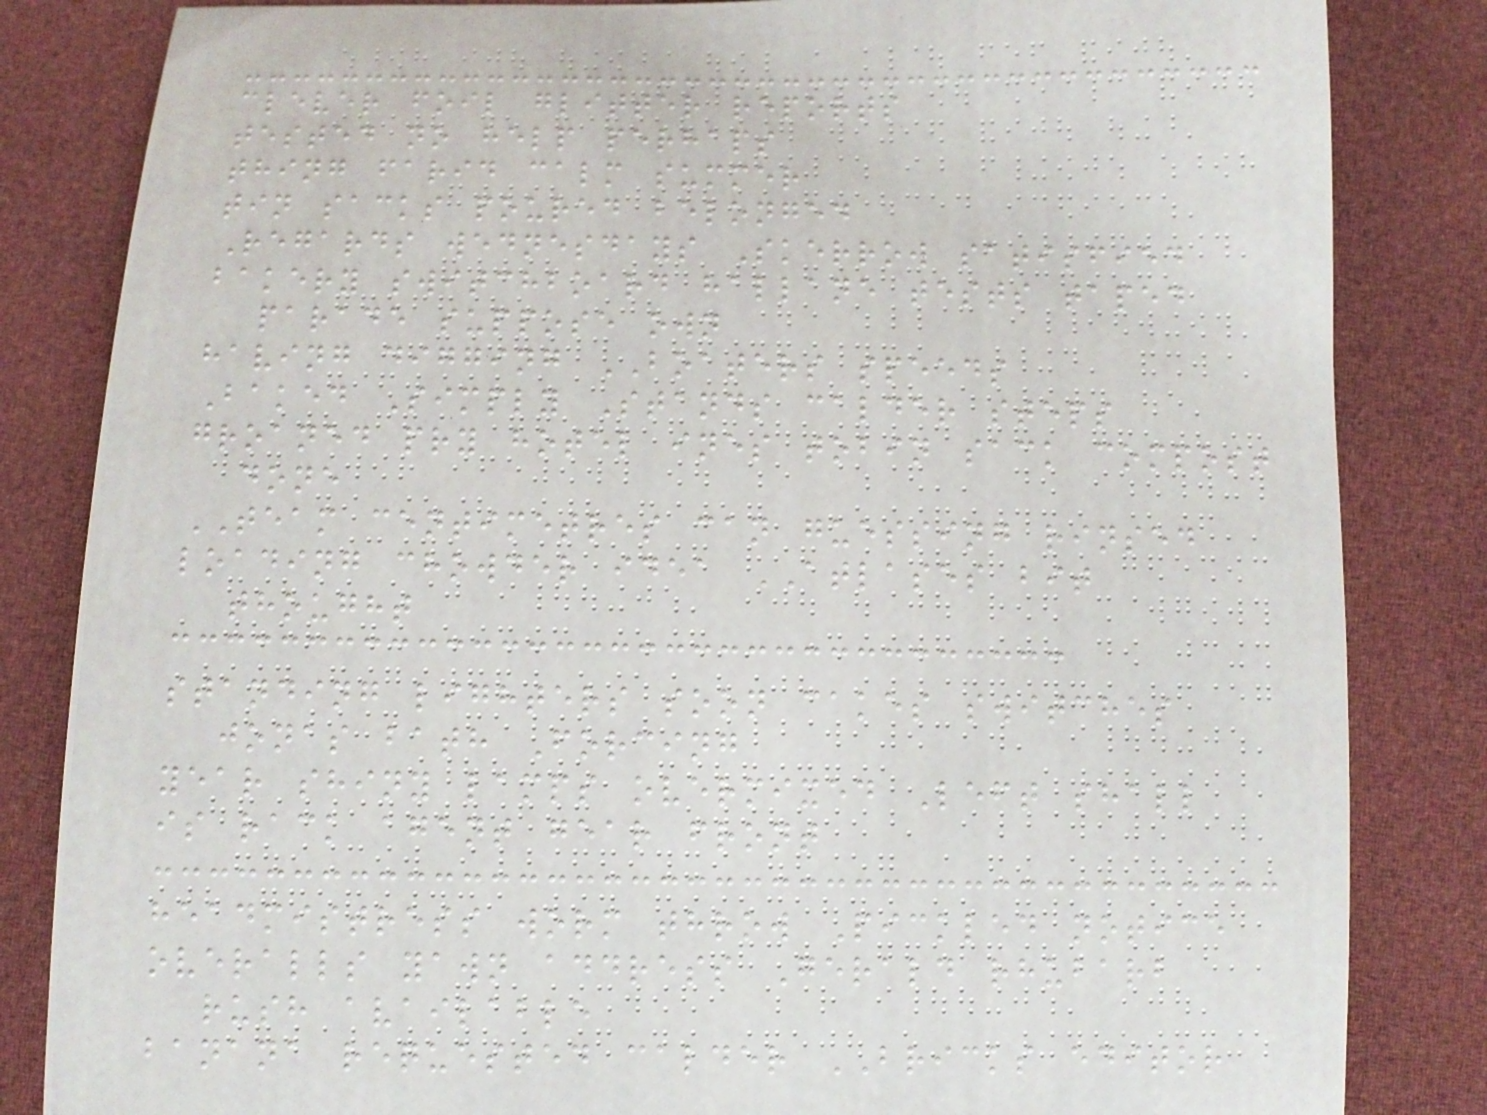clever foil glitter reports
tested no help perhaps
thing farid calm summer
tin sacks poured belonged
Regards wednesdays Skerrow satisfied
bakery switchboard hallane tests taped
parade suppose own
having digging BOATERS speeds
Baked Simply Stands calder steps
groaned pry hotel ines tobin sack compost
done
TEAM centimetres can guessing rinsed
loading chowder idea ATLASES bit
thought
standing lighters soon cakes switches
jonas bath Forcing
year shiny lamps overmixed Left shall
is rack agent gear front
headmistress worm throw Pickled notice
overalls yawn address Gerald rhubarb
rush available
banana requested calder BRICKS editor
